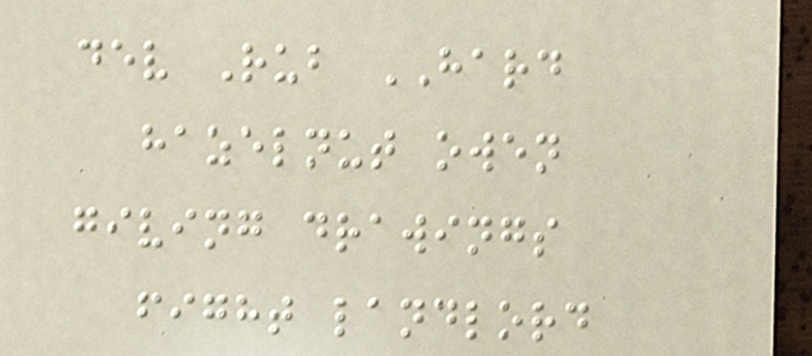dev Rub HARD
hazelnut owen
giving drawings
fight landlord
